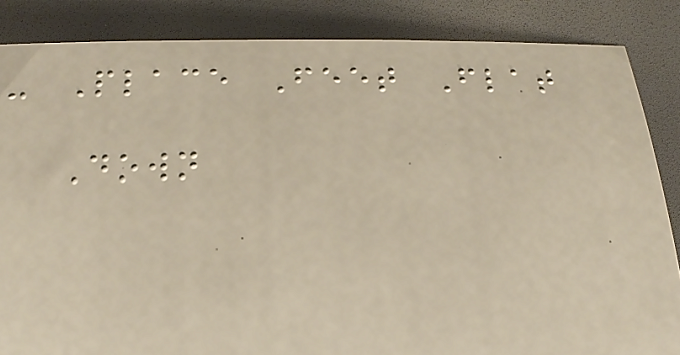- Place Feet Flat
Down
